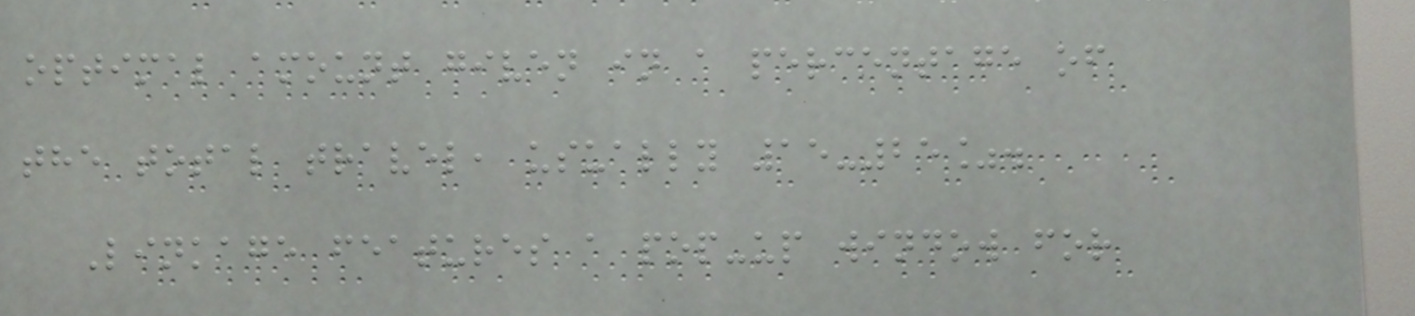optimal amount given in a percentage of
the total travel, usually 15-25%.
Linkage features a pop-up window for
